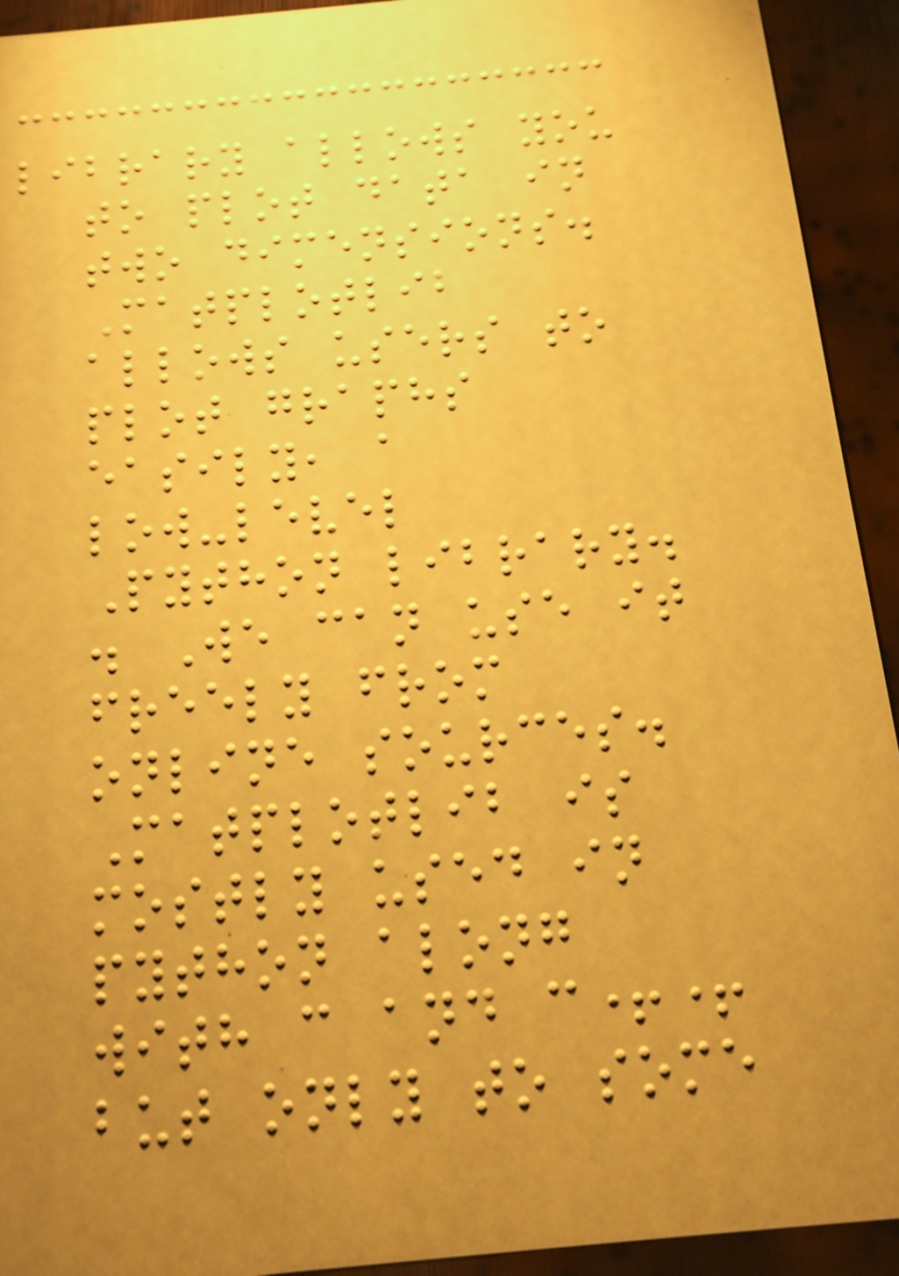library allows you
to plot data in
two dimensions.
Matplotlib
allows users to
plot graphs
easily, a
low-level
Python library.
. We can use it
freely from
online sources.
Matplotlib is
mostly used in
python along
with c and c++
but only to some
